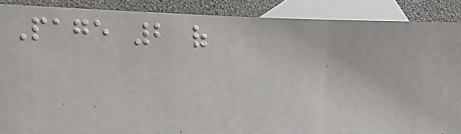Page 2 of
